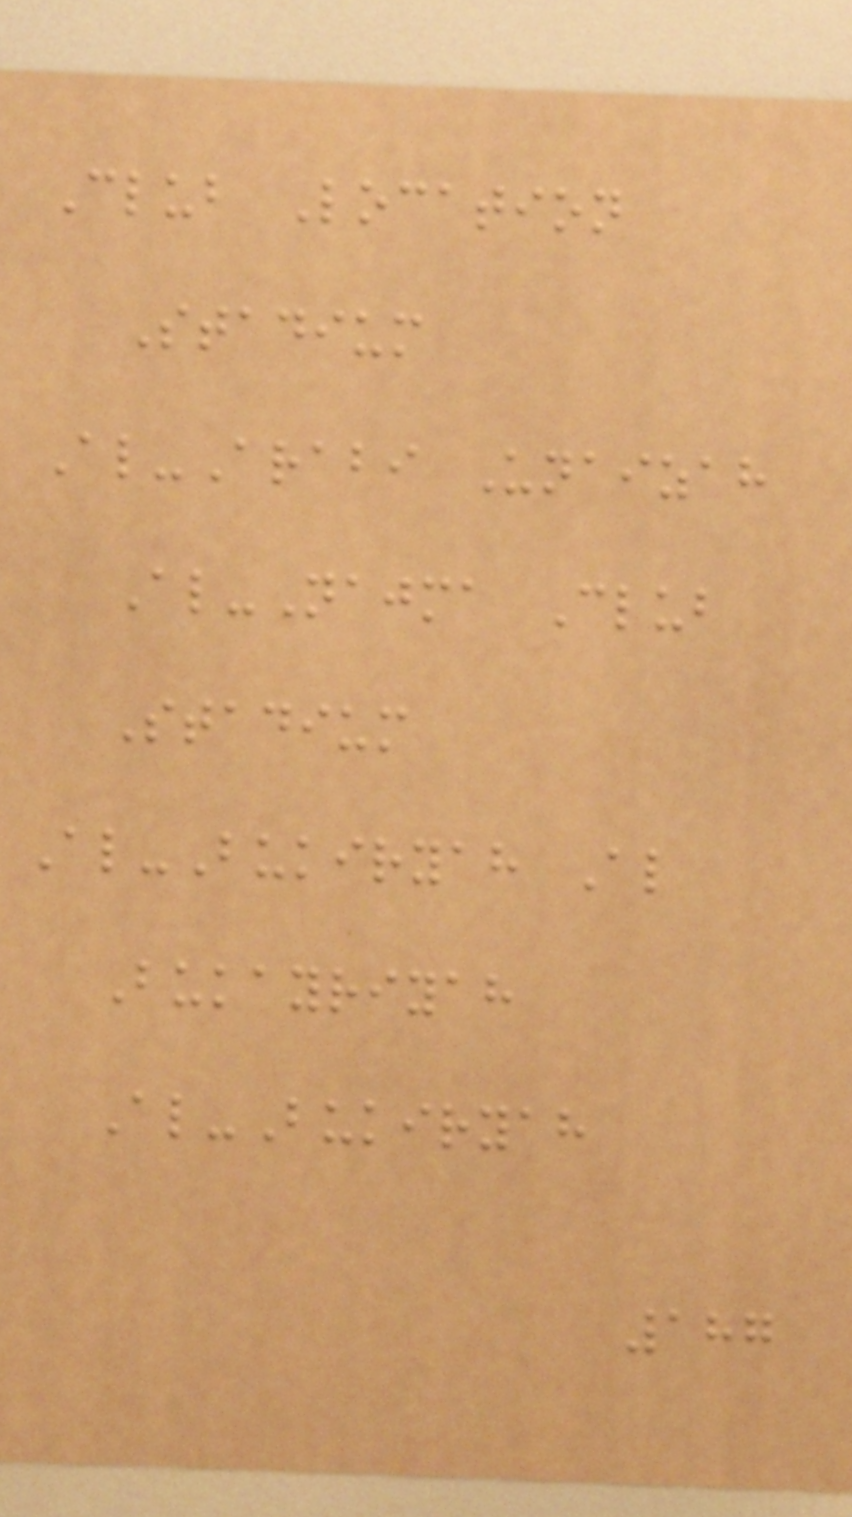Club Location
Stadium
Al-Arabi Unaizah
Al-Najma Club
Stadium
Al-Bukiryah Al
Bukayriyah
Al-Bukiryah
187
